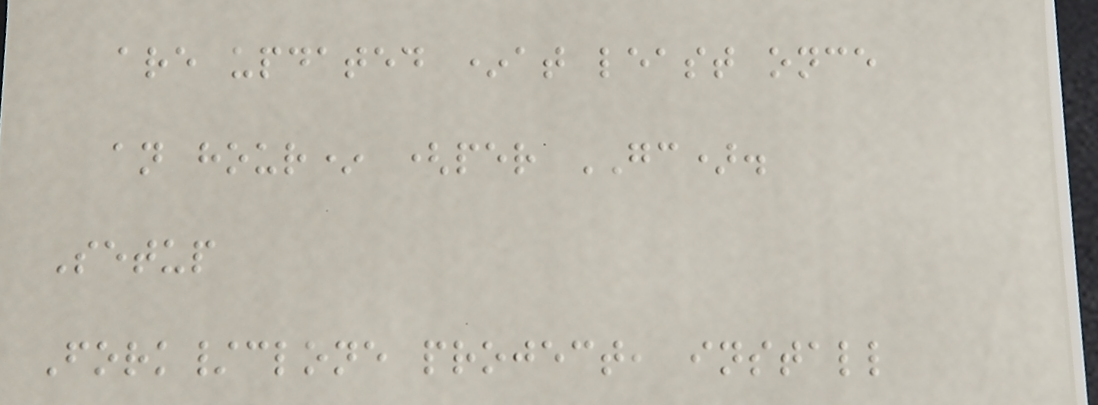are updated *at least once
an hour* (per GC).
Setup
Fork/clone project, install
